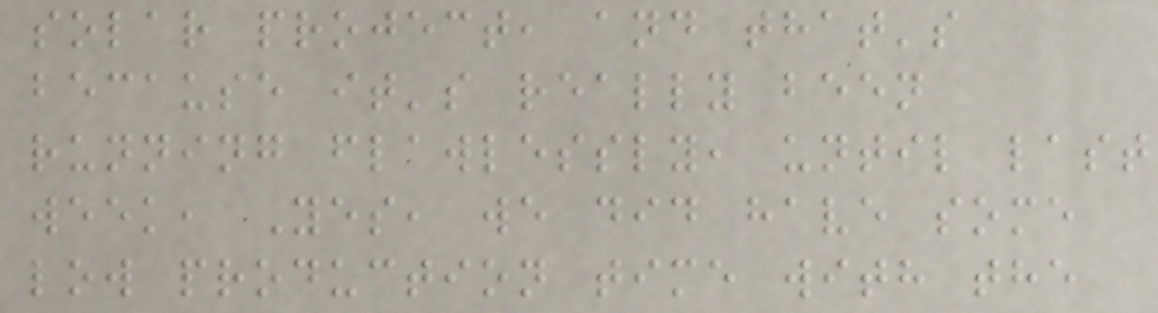solar project, and that's
because it's really been
running flawlessly, until last
week, Yes, we did have some
low production time with the
